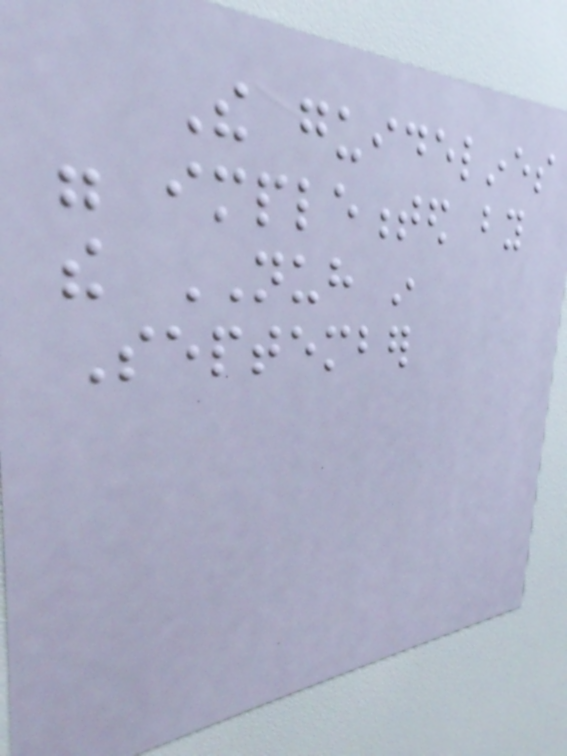The guidelines
were implemented by
the NUH in
September
